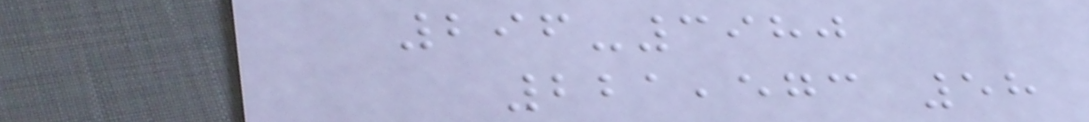296-3980
221,573 58
